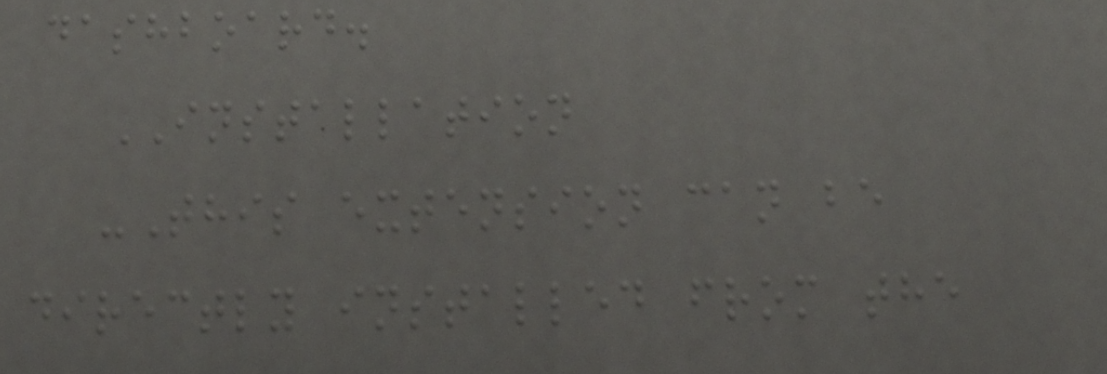dashboard.
INSTALLATION
-This extension can be
directly installed from the
